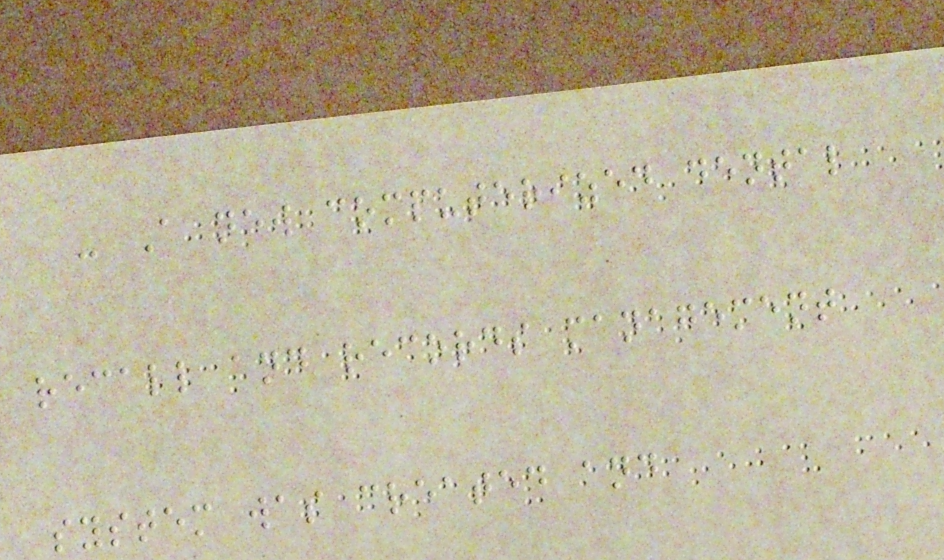- A new computerized dental
recall and records management
system was created and
